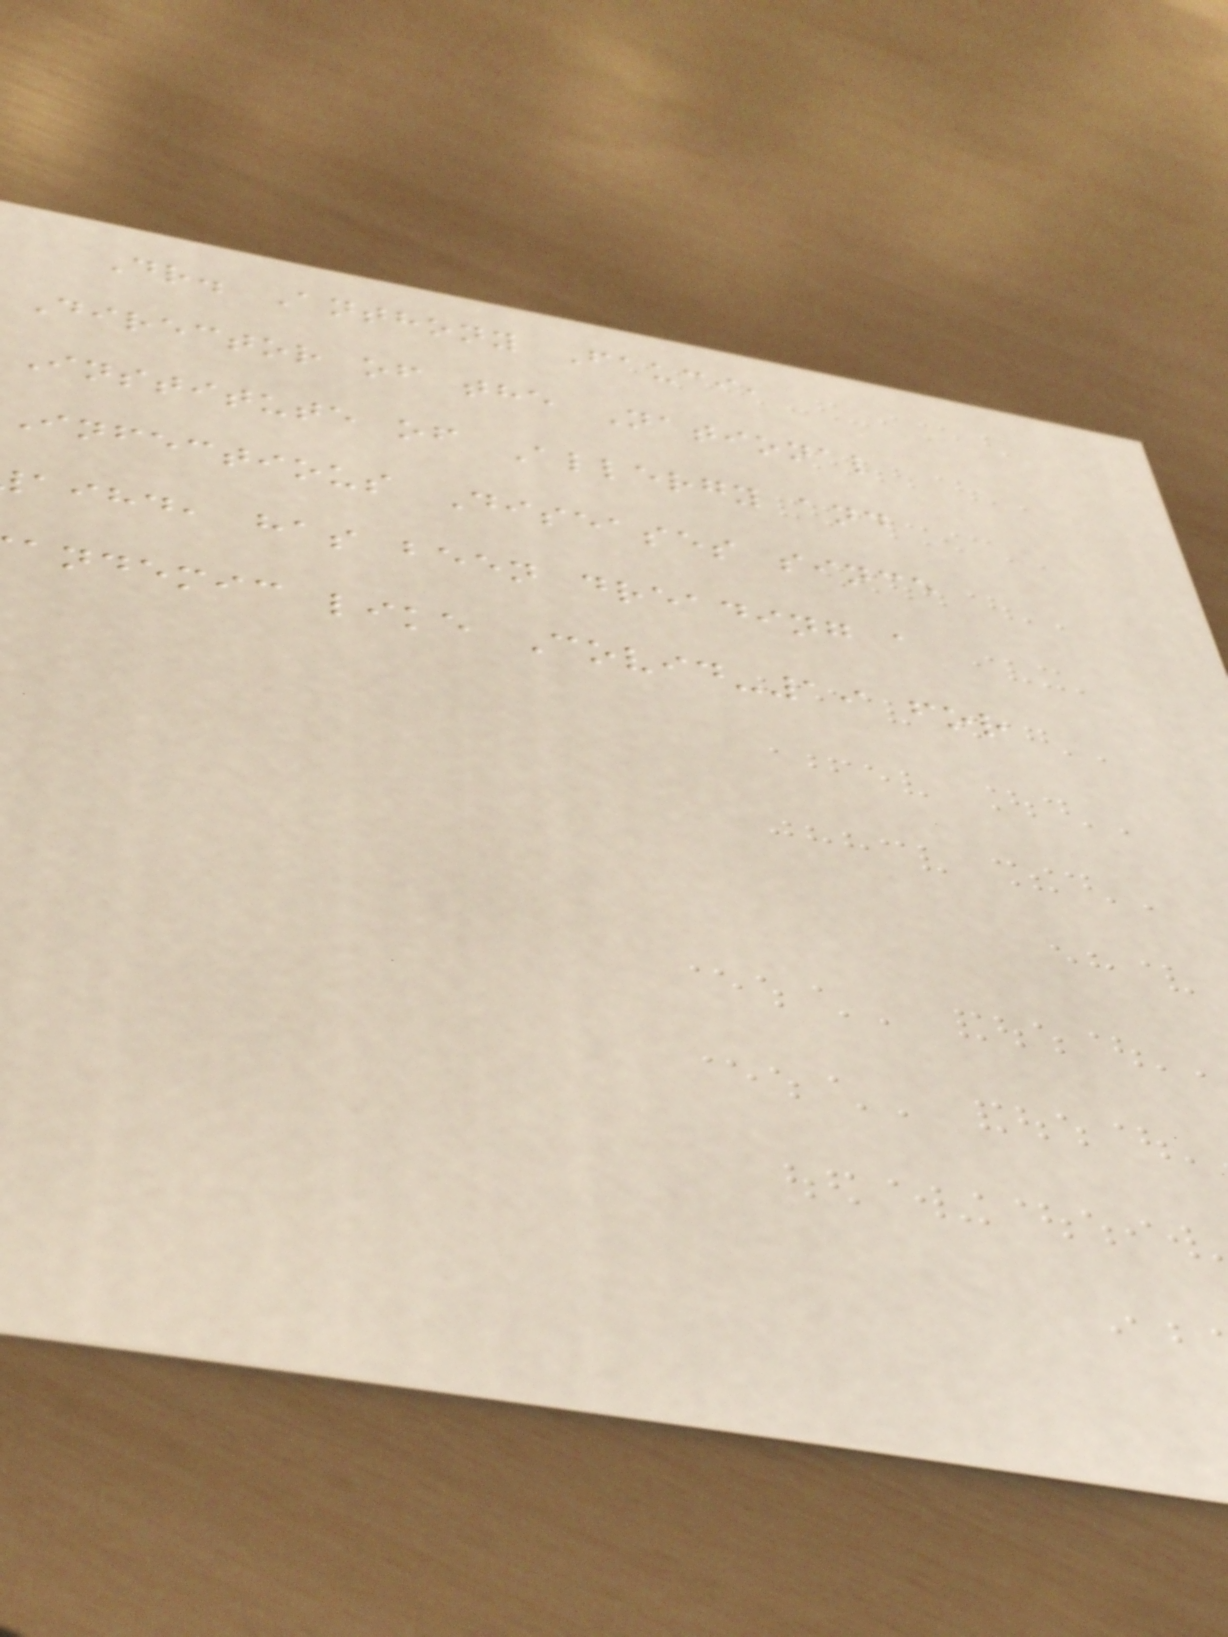Dr. Anthony Fauci,
Director of the National
Institute of Allergy and
Infectious Diseases since
aihd, has been dreading a
andemic like Covid-19 for
